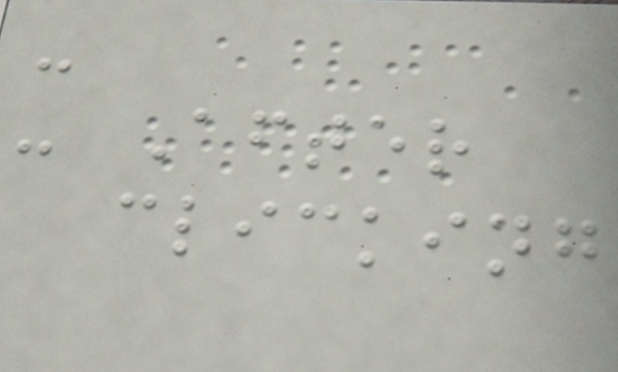-
- After
clicking
